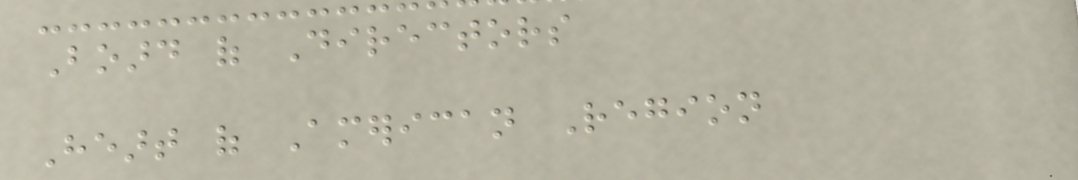Board of Directors
Heart of American Region
